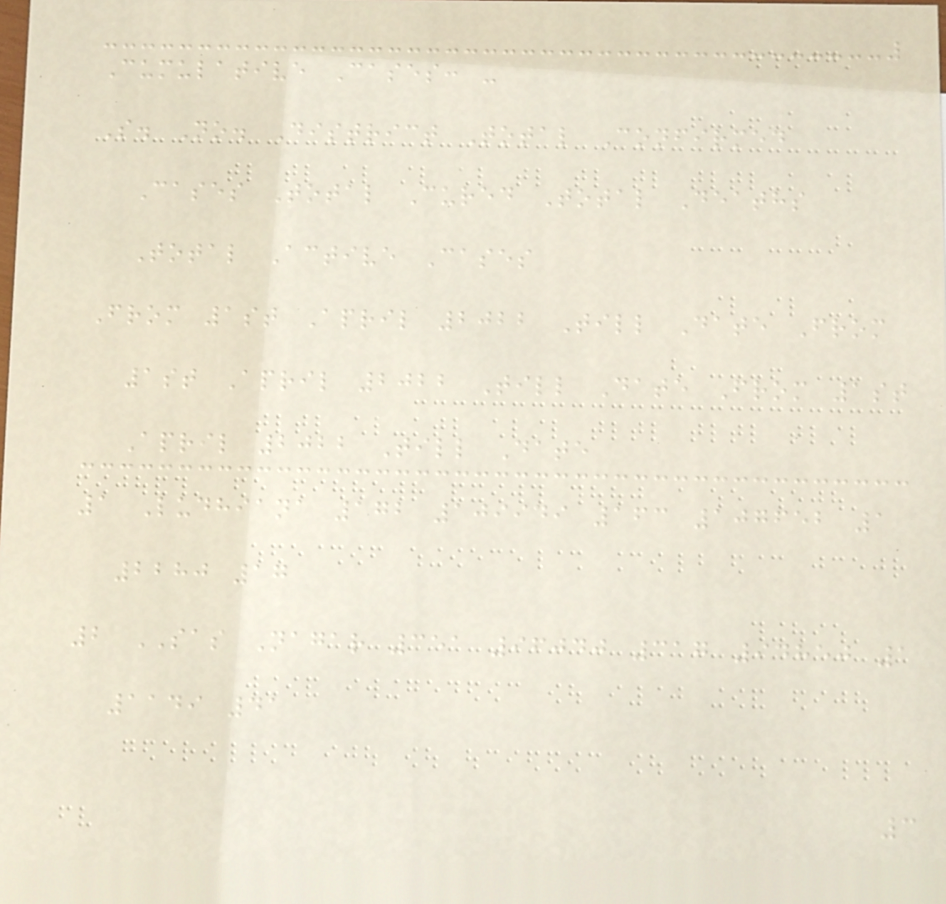Cumulative Cases: -
S. No. District Total Confirmed
Cases Total Cured Total Deaths
Total Active Cases
From 1st April 2022 Till Date From
1st April 2022 Till Date From 1st
April 2022 Till Date
1 Ludhiana 172 109949 163 107652 1
2280 17
2 SAS Nagar 351 96040 317 94850 1
1149 41
3
